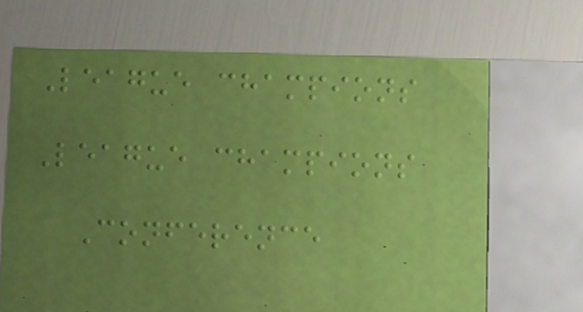League champions
League champions
Conference
